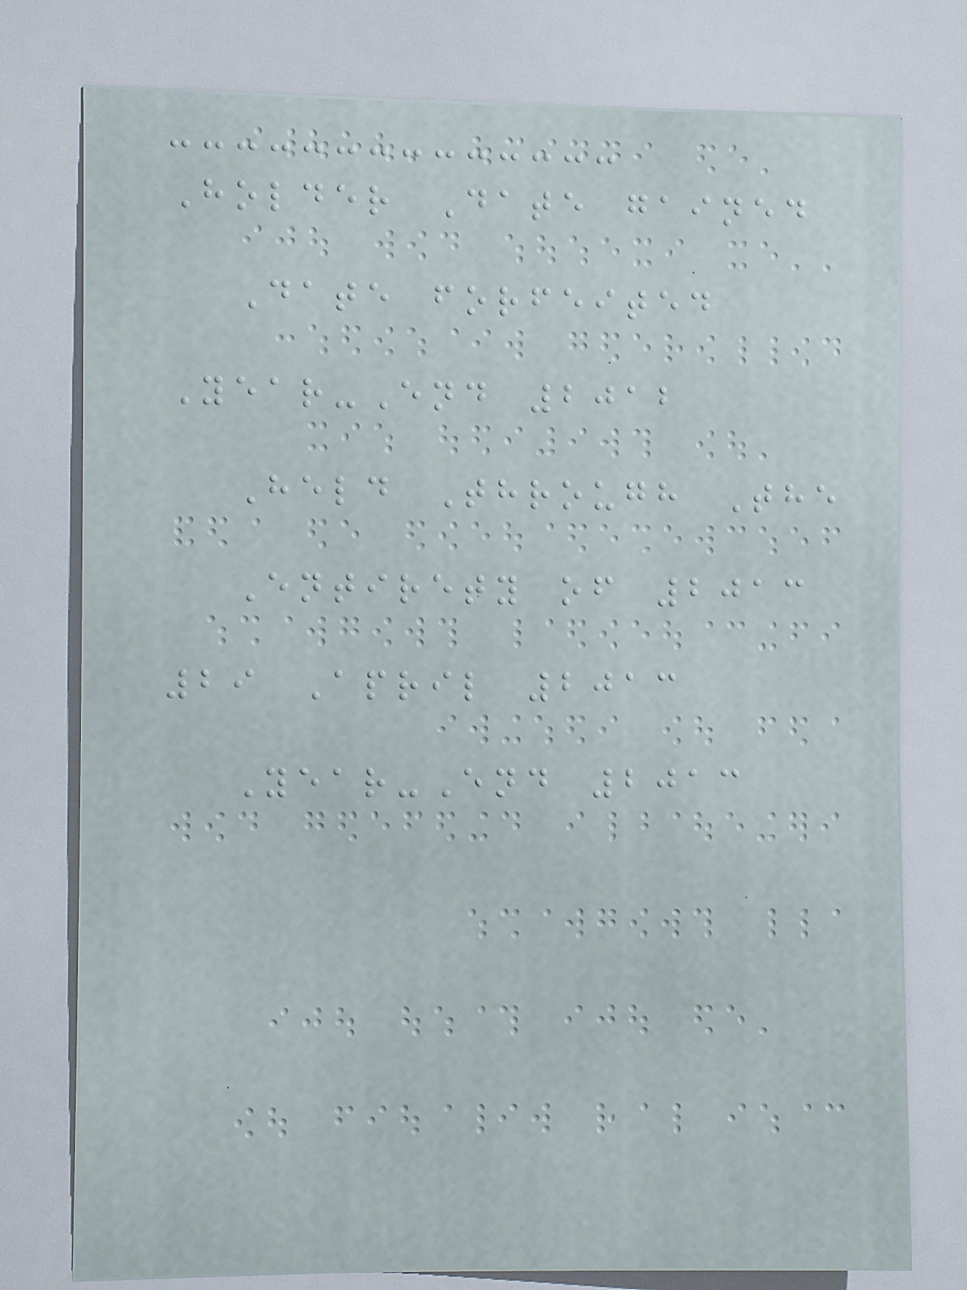Holder Date gained
Date forfeited
Year-End 2012
Held Through The
Entirety of 2013
29 April 2013
Year-End 2013
